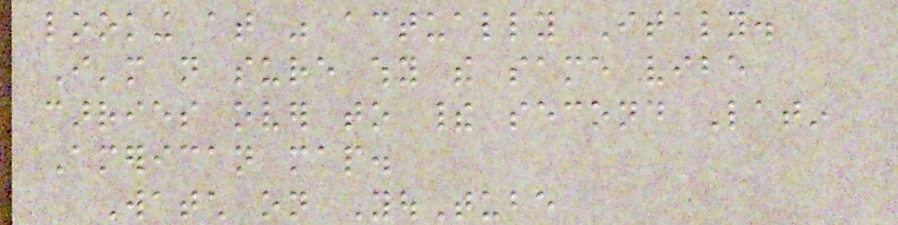looking at was actually Italy.
I'm not sure why the same vibe
carries over to their second Latin
American map.
Watch on YouTube
